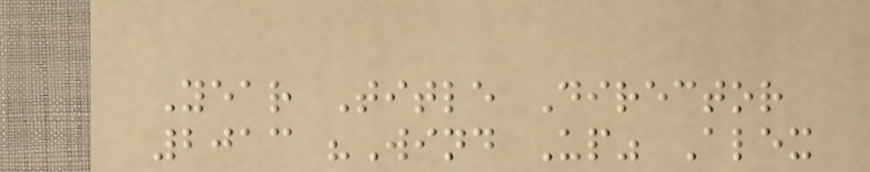Year Title Director
2013 "Wind Up" Alex
